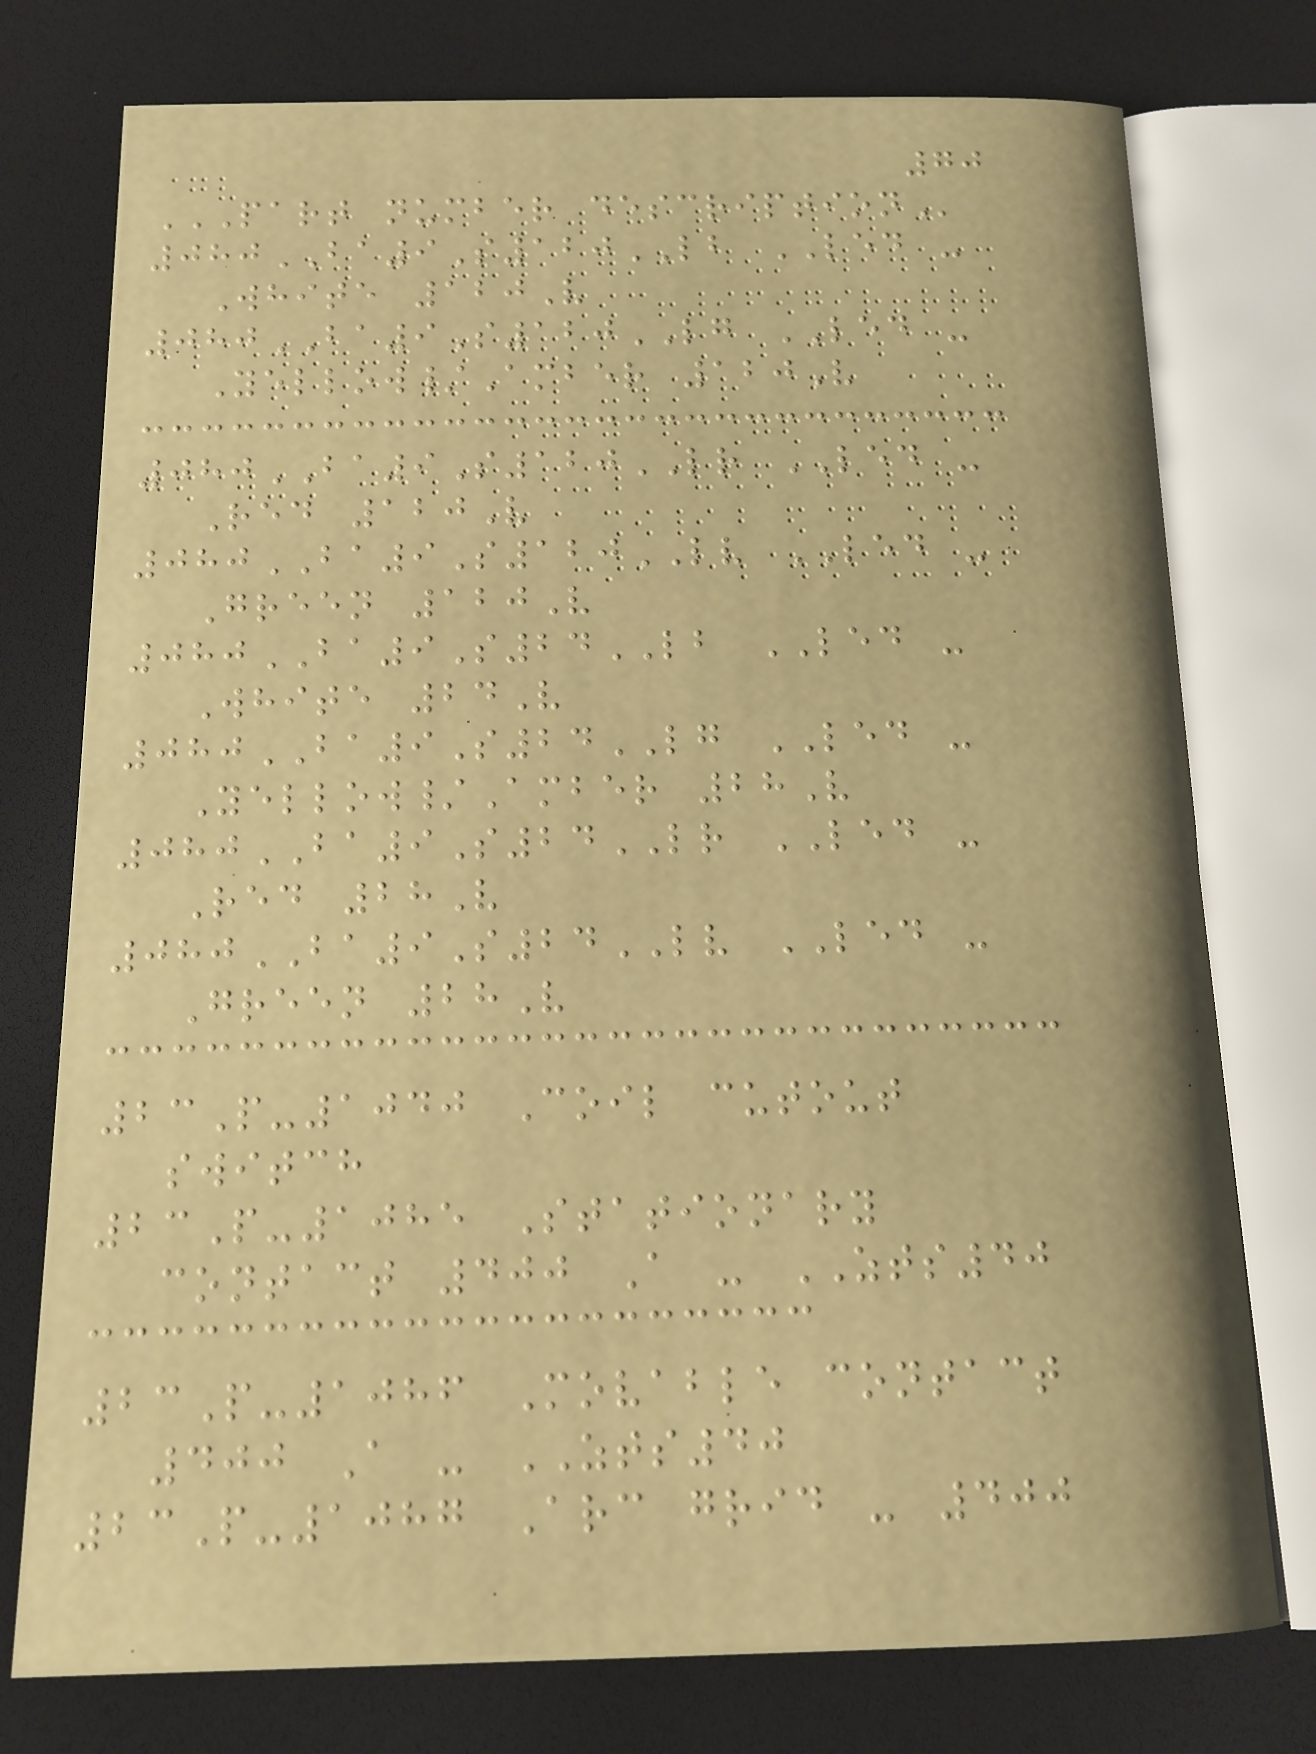70
PART NUMBER DESCRIPTION
080BA9S120LB LED -
White 120V
080BA9S120LG LED -
Yellow/Amber 120V
080BA9S120LR LED -
Red 120V
080BA9S120LV LED -
Green 120V
080BA9S24LB LED -
White 24V
080BA9S24LG LED -
Yellow/Amber 28V
080BA9S24LR LED -
Red 28V
080BA9S24LV LED -
Green 28V
23P-1040 Coil cutout
switch
23P-1085 Stationary
contact 400 A - ZTS40
23P-1086 Movable contact
400 A - ZTS40
23P-1087 Arc grid - 400
